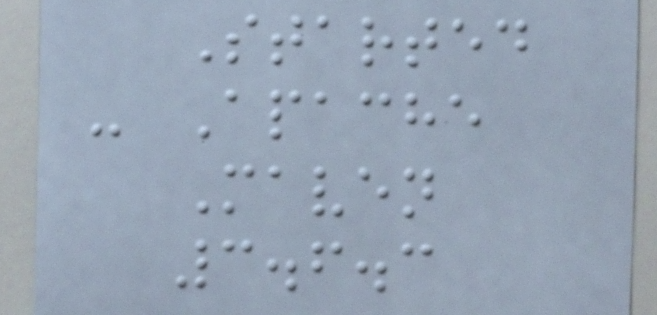Started
- Apache
Maven
3.6.3
